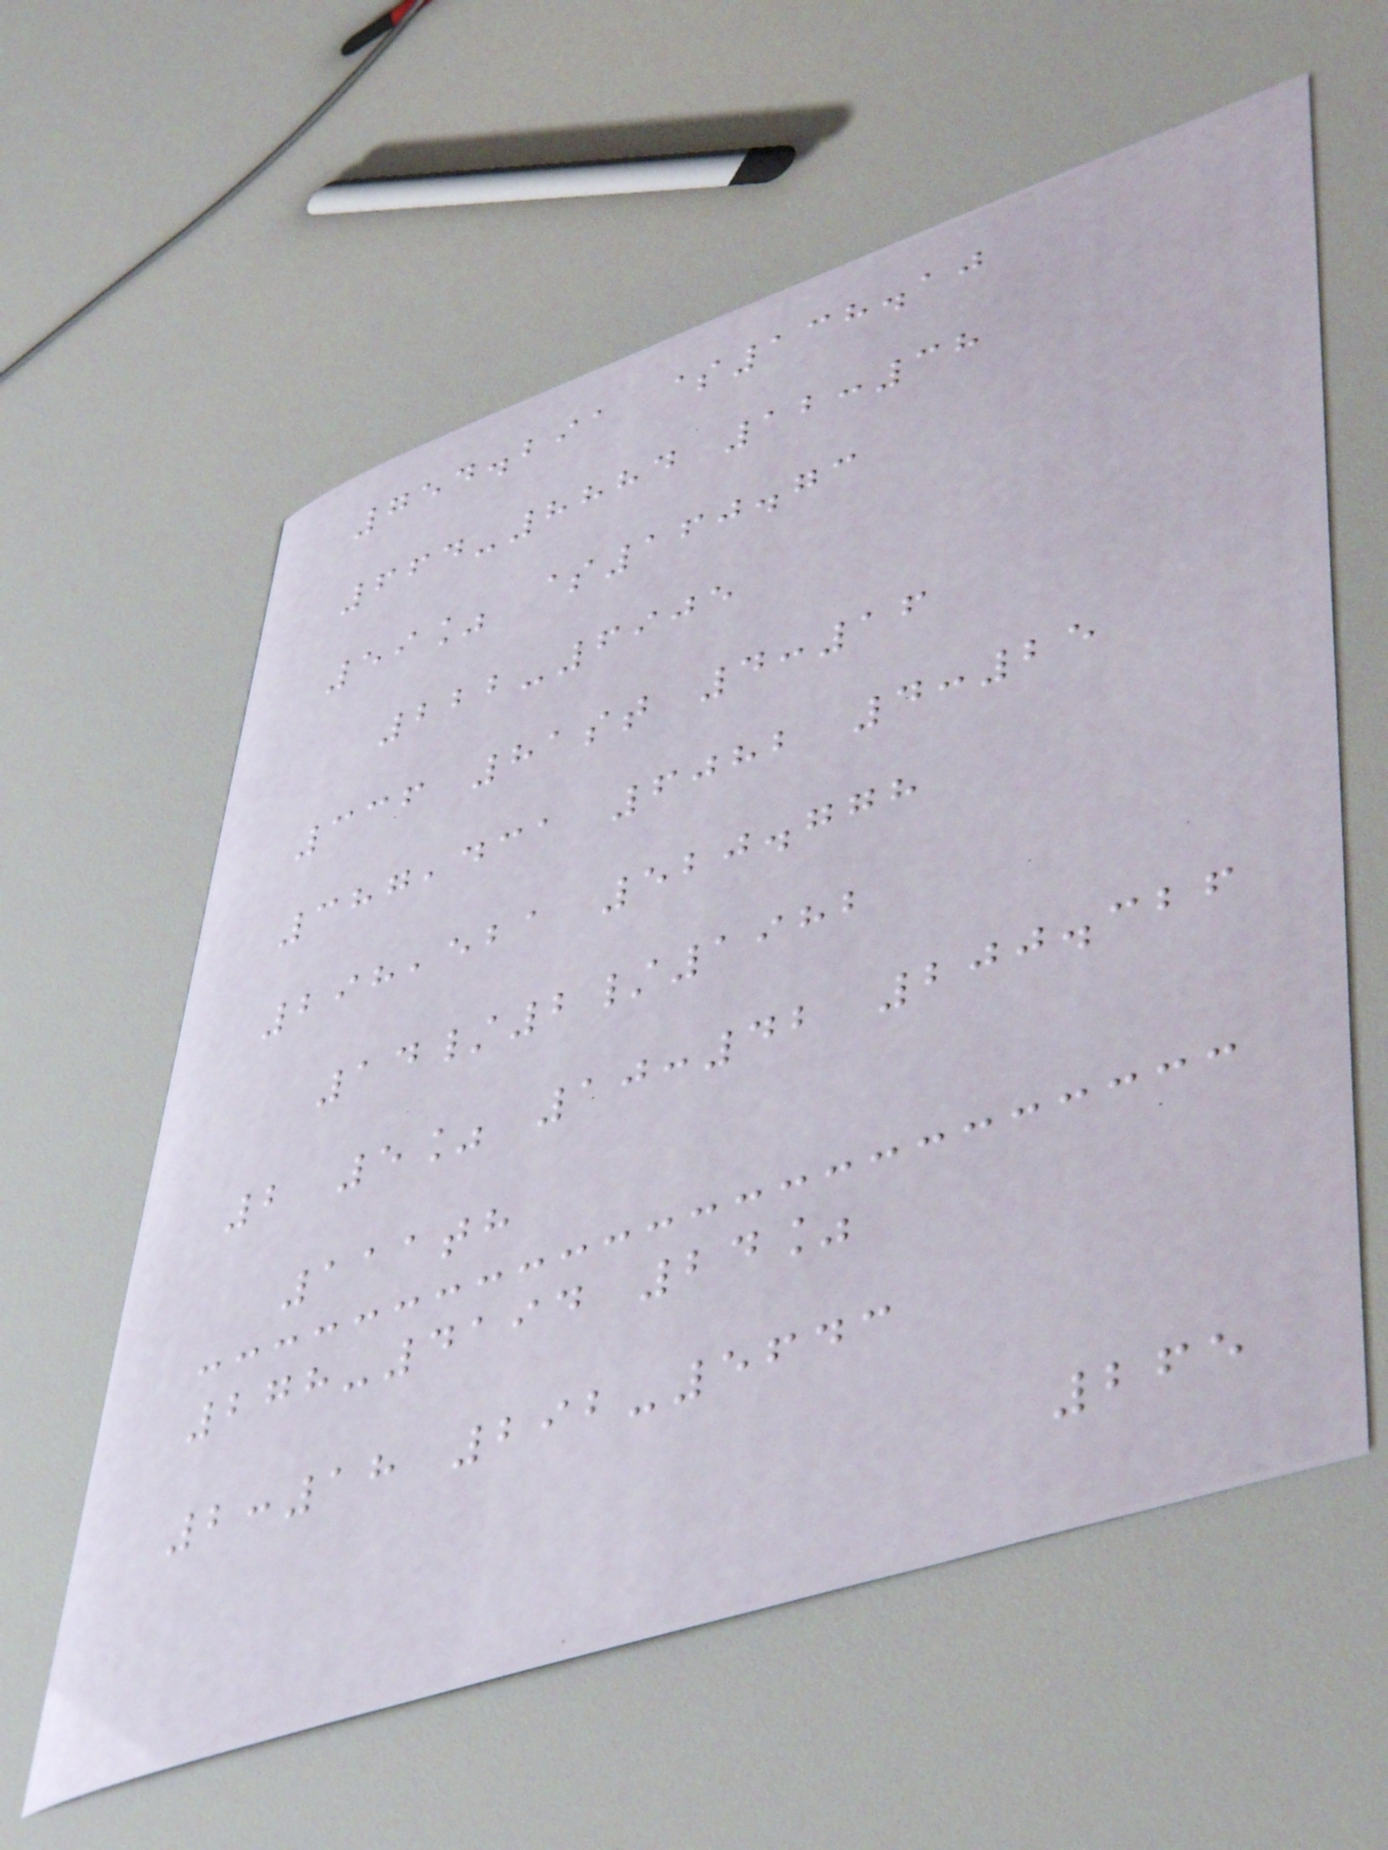754.291 $138.10
664-8884 12:38
59% $160.73
222-6905
336 81st 4:16
387,431 6082 4:25
298,521 520.778
14/2/1982
2 5% 10:42 200.326
111th
278-4194 24%
2:18 292-5643
265
